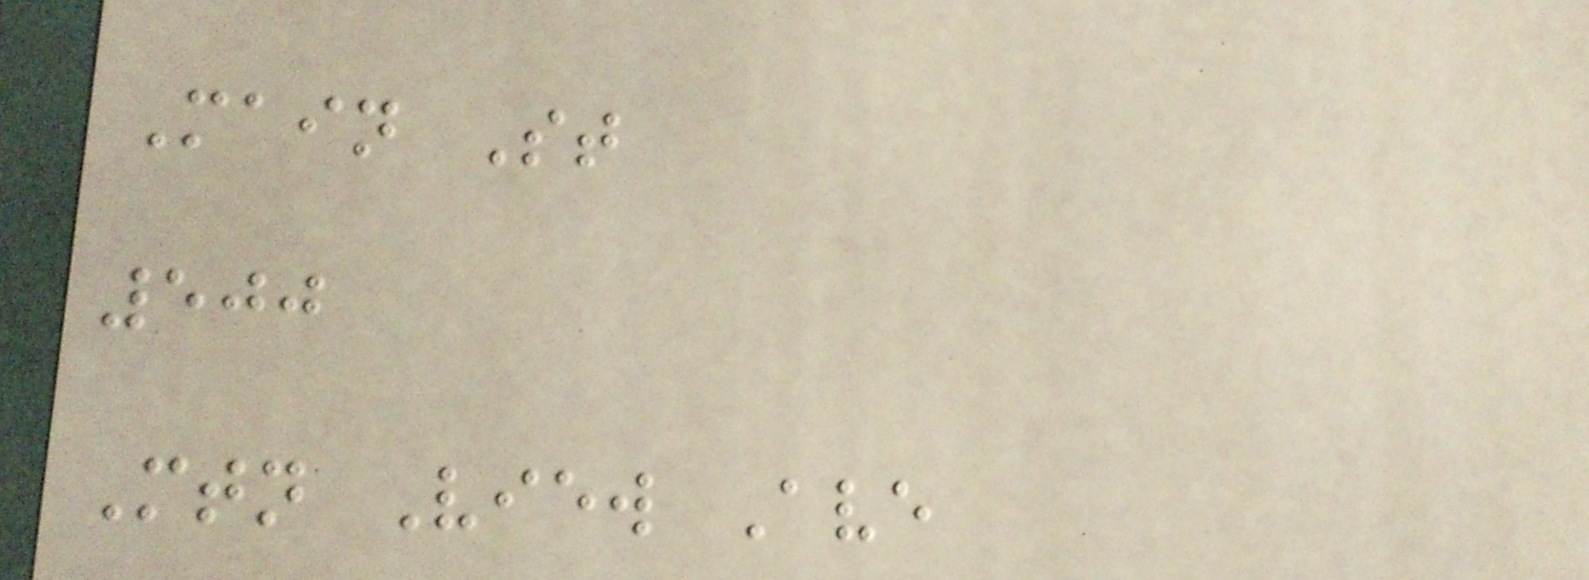Main St
500
Mtn View Ave
